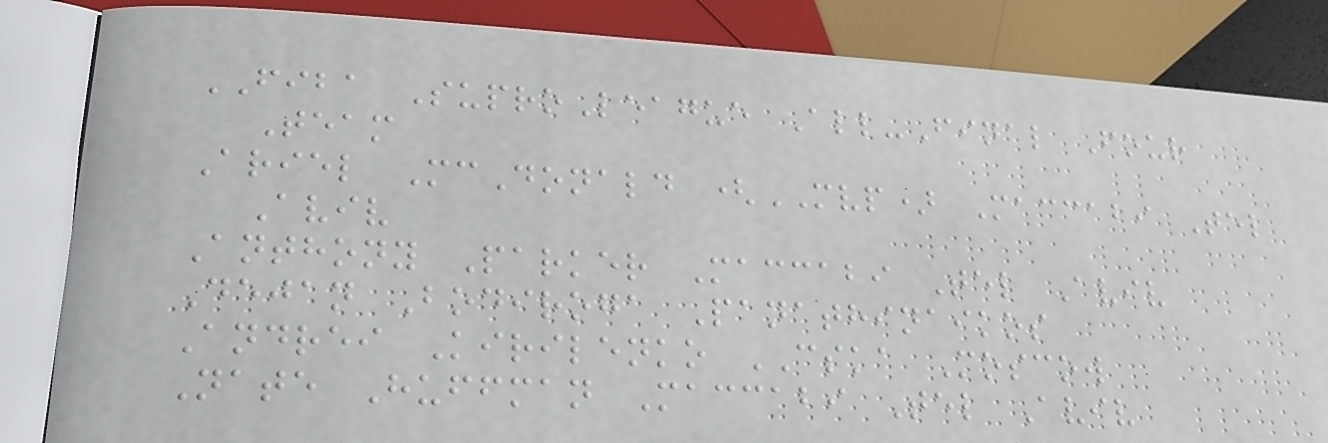FIBA SuproLeague All-Final Four
Team
Ariel McDonald (MVP) Maccabi Tel
Aviv
Anthony Parker Maccabi Tel Aviv
Dejan Bodiroga Panathinaikos
Andrei Kirilenko CSKA Moscow
Nate Huffman Maccabi Tel Aviv
